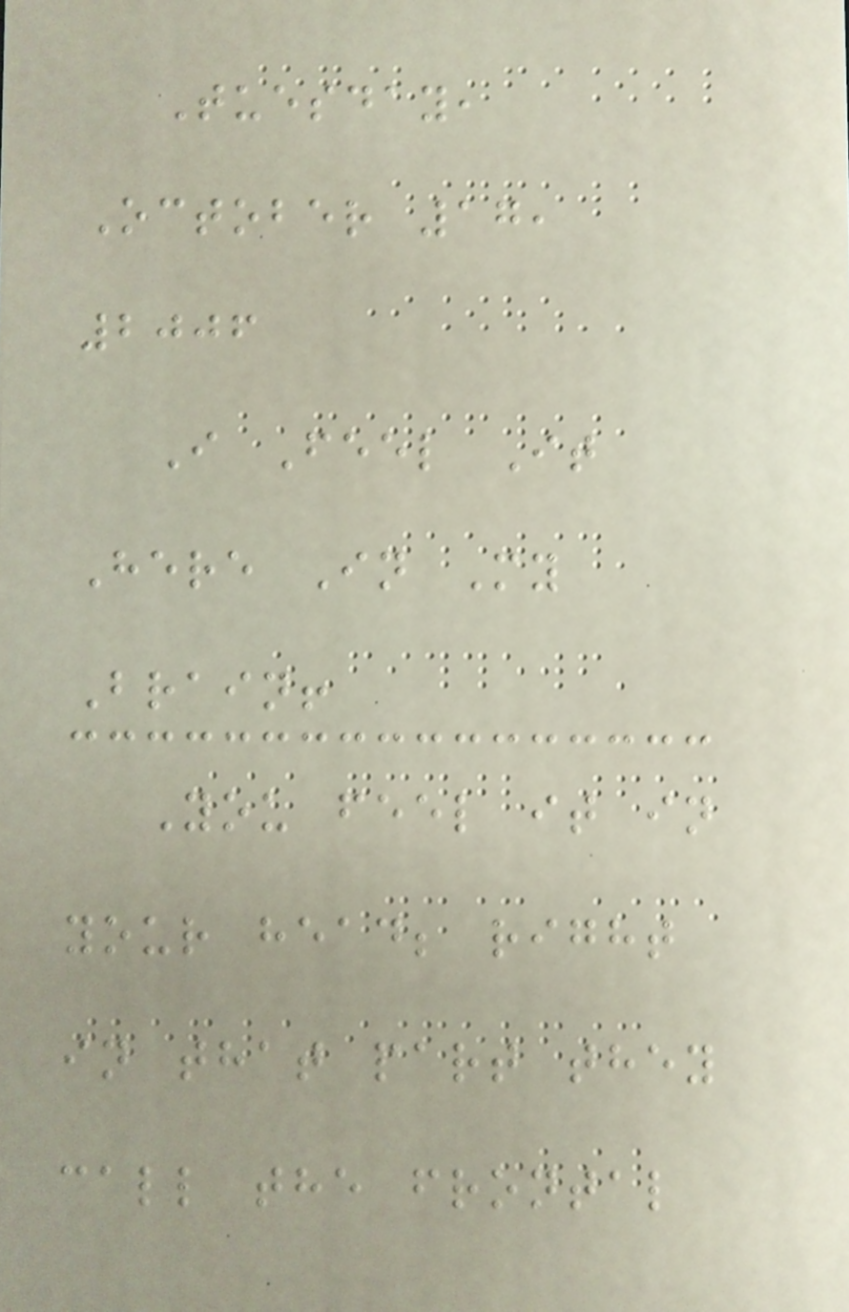Tuesday,
October 17,
2006
I Feel It
Here In My
Brain!
You feel it in
your head; right
in that part they
call the frontal
